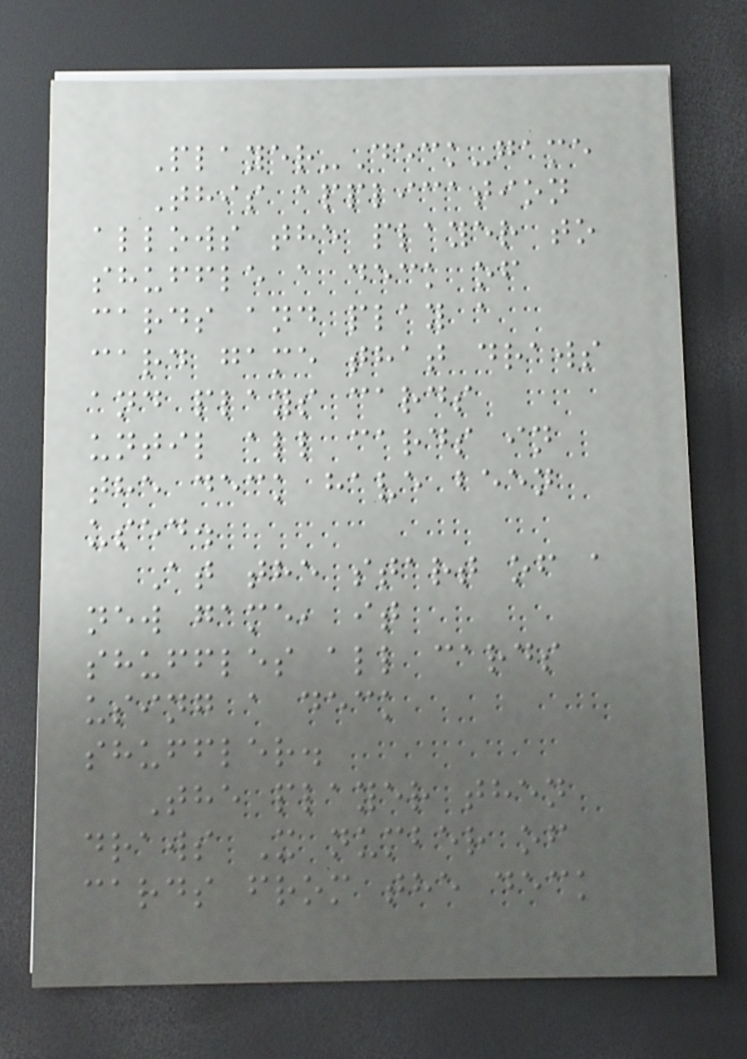Player-Deck-game
This application
allows the player to
shuffle a deck of
cards and play a
card game that draws
and plays cards
until all cards in
the deck have been
used.
At the start of a
new game, it
shuffles all cards
using a deck
shuffler.
The player then
draws X number of
cards from the deck
